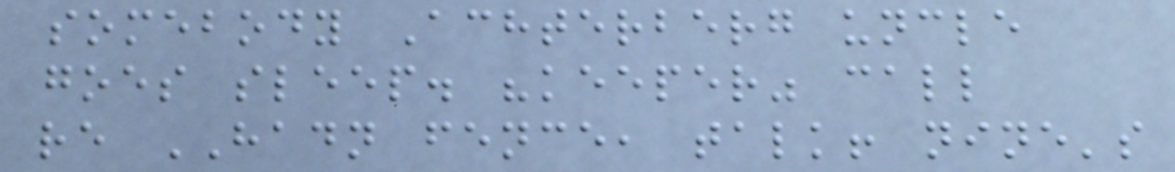somebody Achterberg uncle
goes sleep. "keeper" call
re HADN fence, talk! nine's
